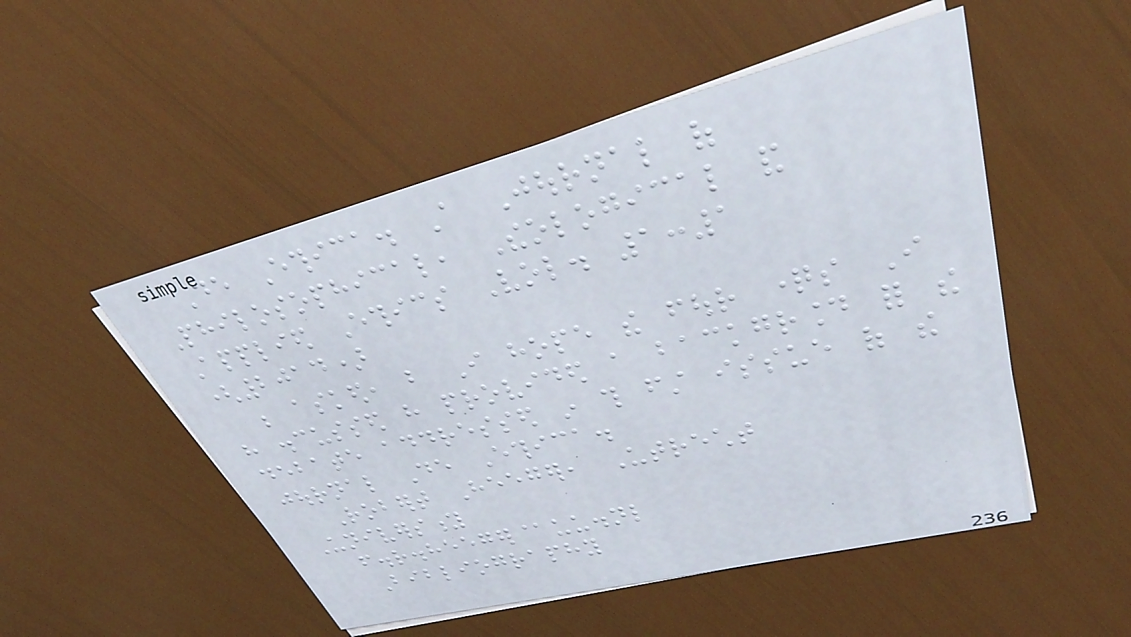De Ethica. A Journal of
Philosophical, Theological and
Applied Ethics Vol. 1:1
(2014)
be asked, but I hope the four questions I
have discussed have provided a background for the
debate addressed in this first issue of the
journal De Ethica.
Robert Heeger, Utrecht
University
f.r.heeger@uu.nl
Bibliography
